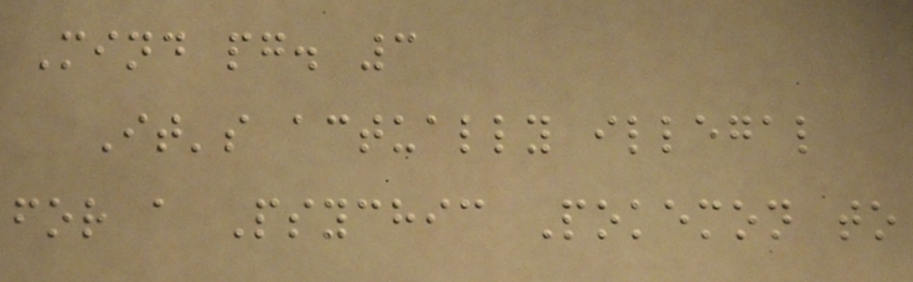Mind pg. 3
It's actually illegal
for a Psychic Pokemon to
